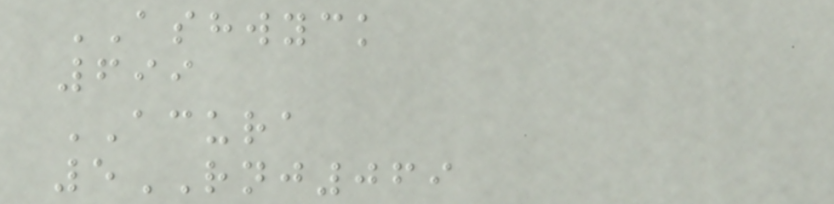ASHWYCK
699
ACURA
5RNJ069
